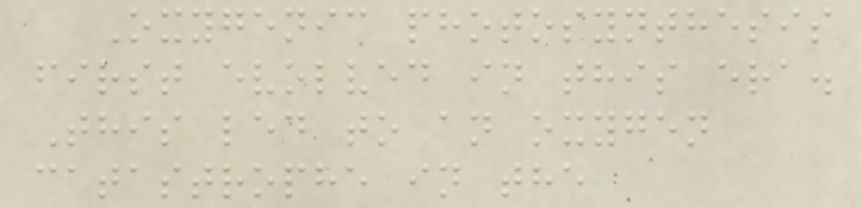Oxygenic photosynthesis
first evolved in this era.
This led to an oxygen
catastrophe in the
